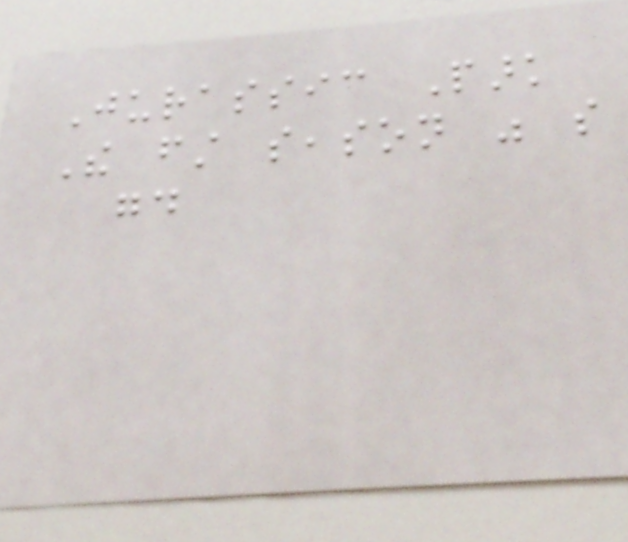Jurassic Park
The first season was so
good
